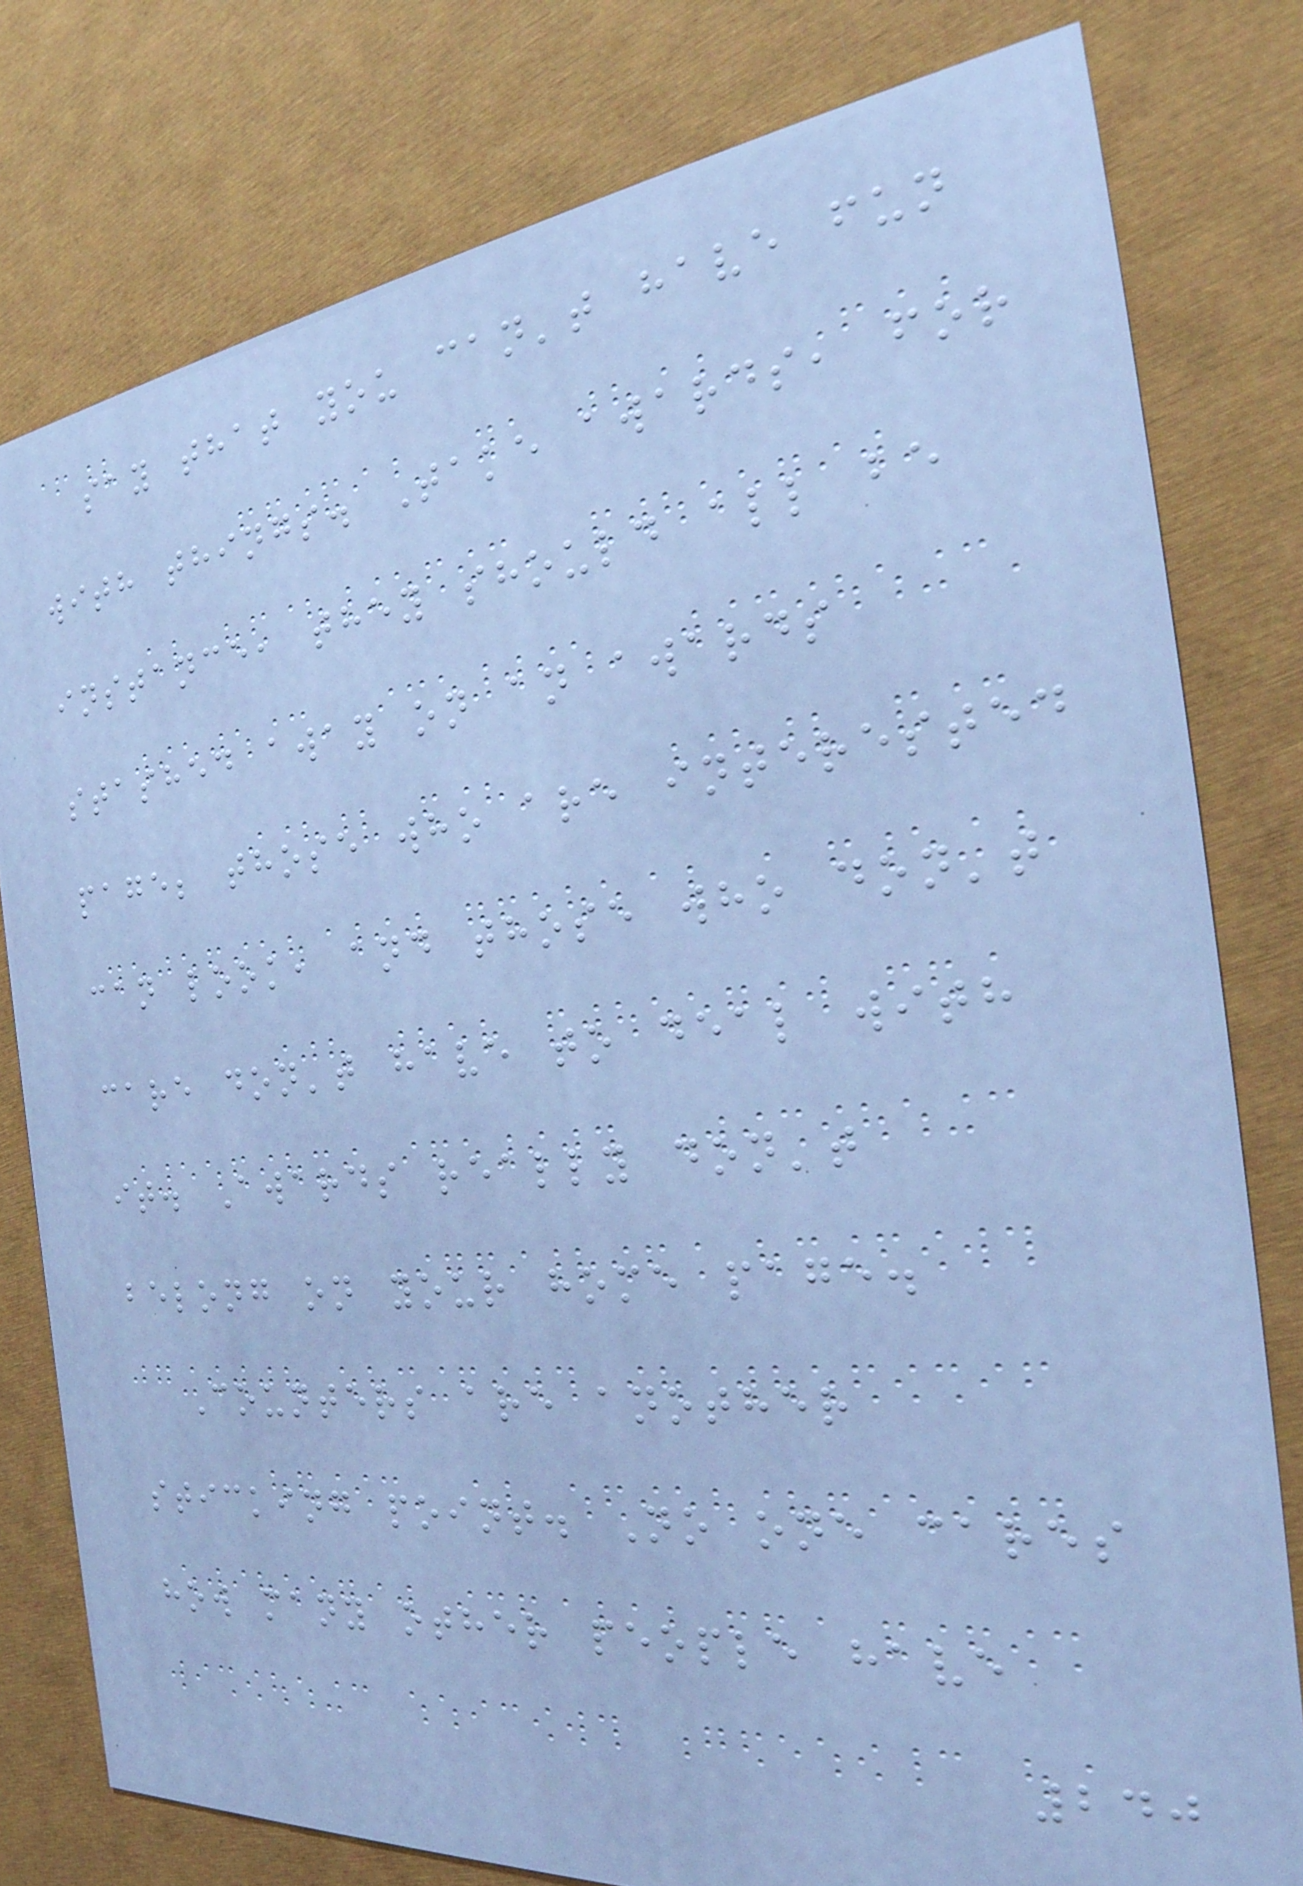say that you can't have fun
with things. Take awards, for
instance, they should all be
stashed away on an awards
page; those who are interested
can look, and those who don't
care don't have to deal with
it. Awards really don't
belong on your home page.
Counters are another
sticking point. No one cares
how many other people have
240
